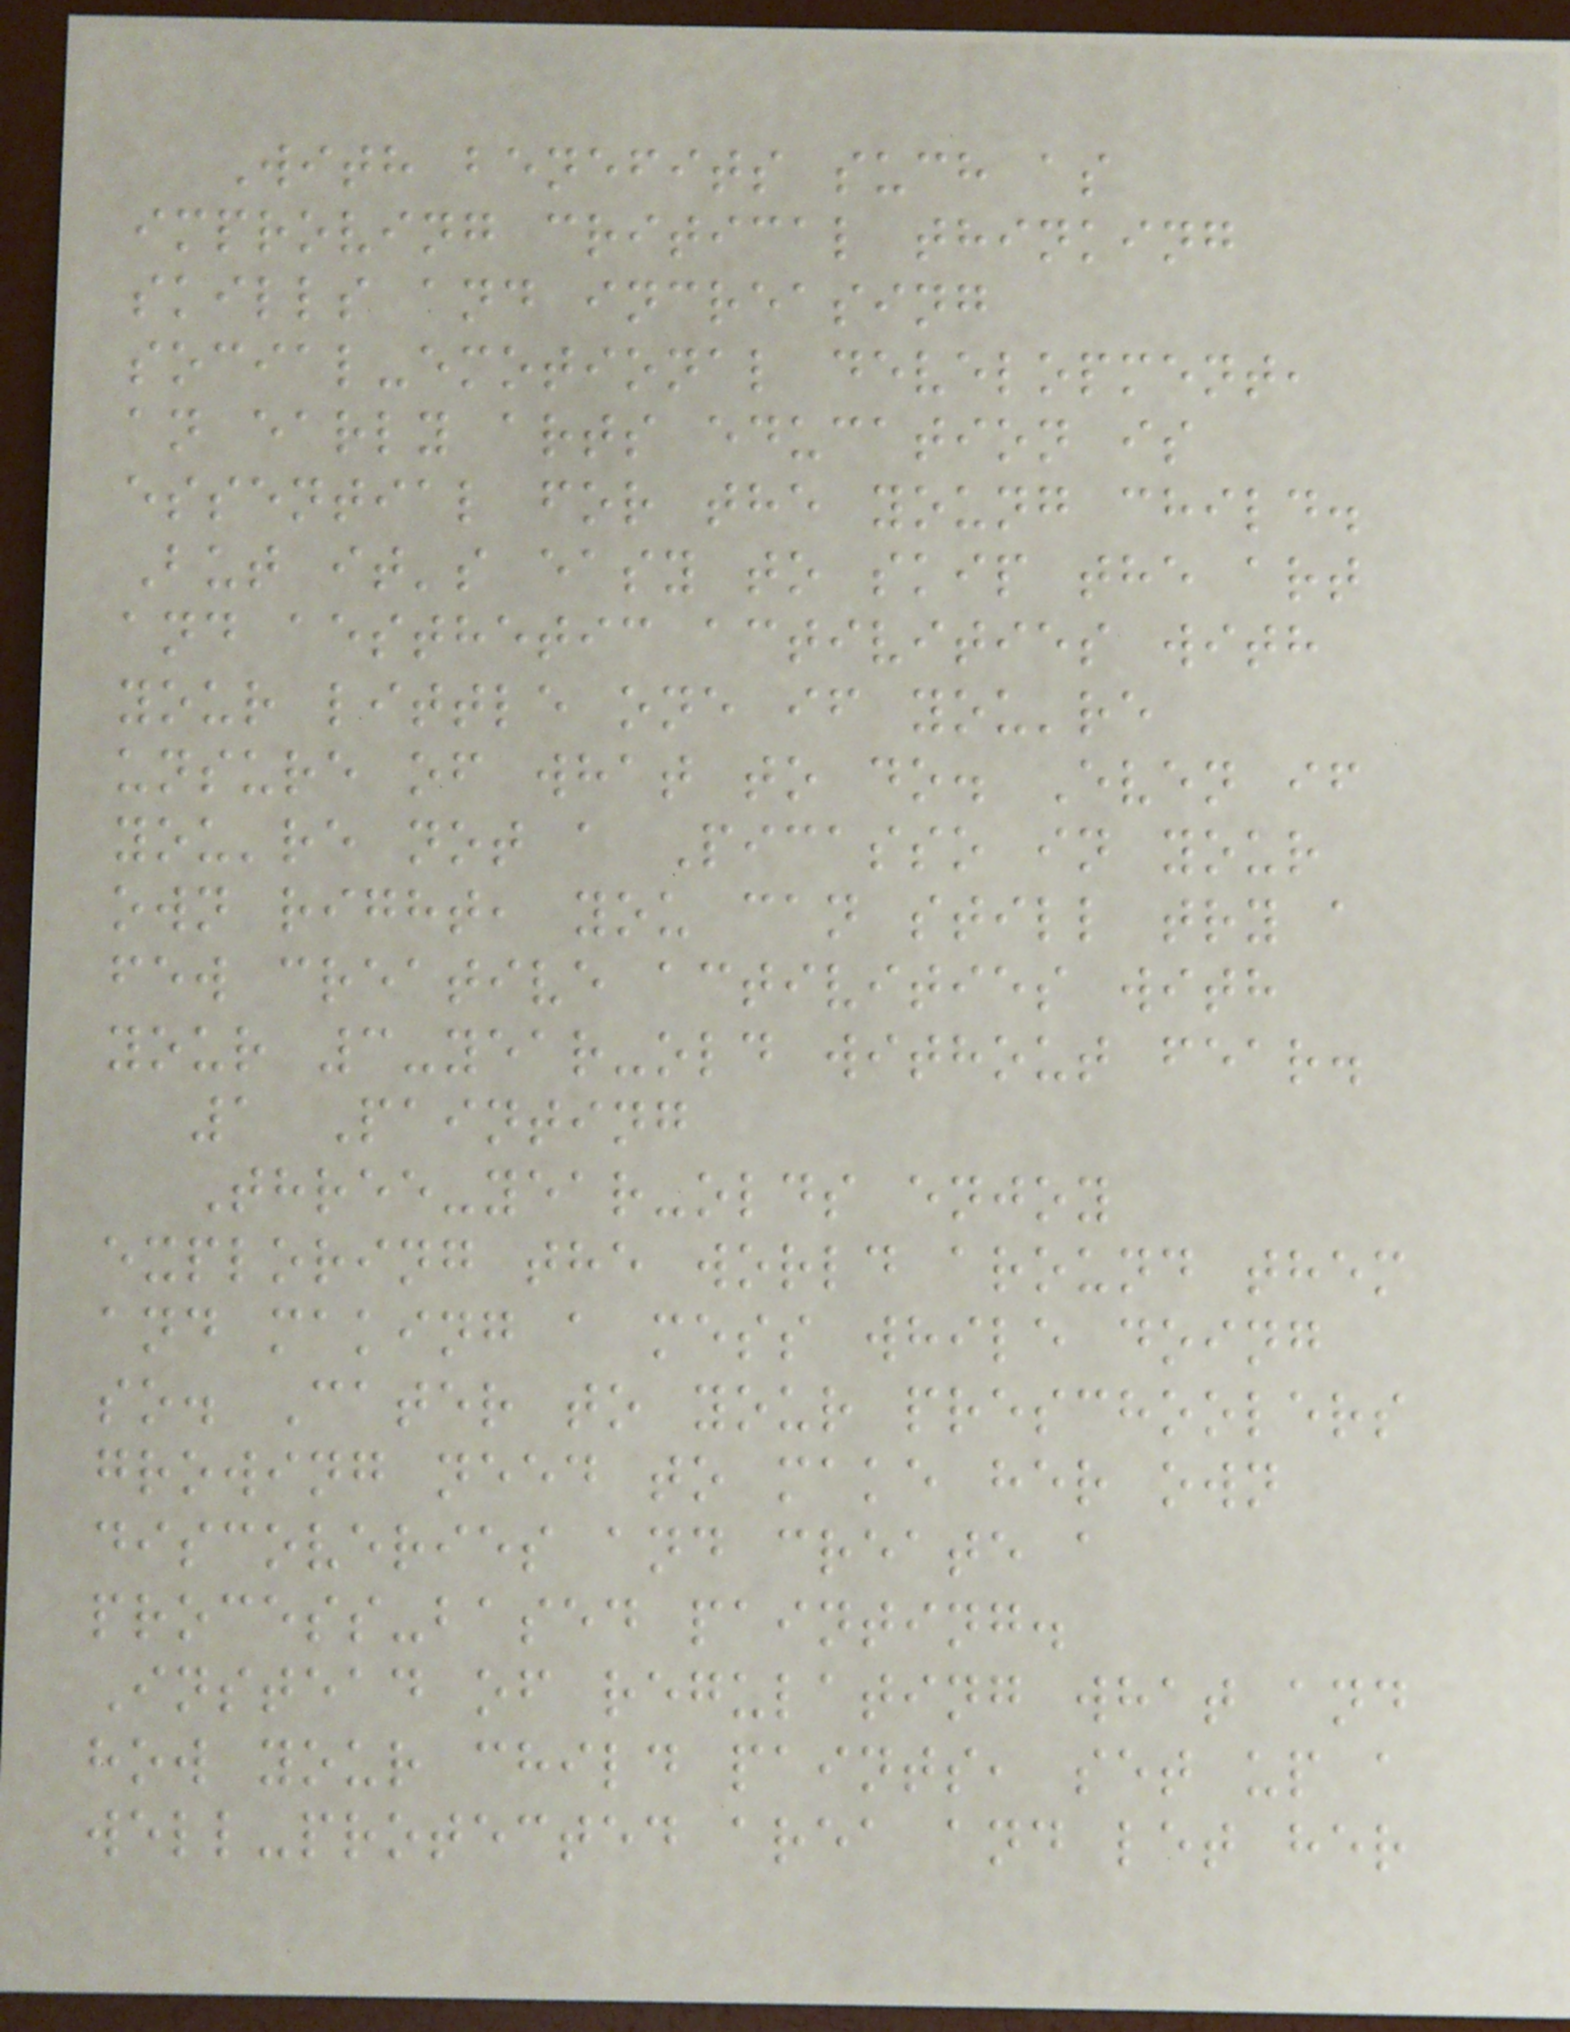With benefits such as
improving critical thinking
skills and increasing
social-emotional development,
an early arts education is
essential for the young child.
But it's easy to skip the art
and aesthetic activities with
your little one if you're
unsure of what to do. Even if
you're not a Picasso in your
own right, you can still try a
few creative activities with
your 3-year-old without fear.
1 Painting
Three-year-olds enjoy
exploring the world around them
and making a mess while doing
so. Cater to your preschoolers
growing need to make her own
discoveries and create a
process-based painting.
Instead of regulating what and
how your child paints, set up a
well-protected area and let her
